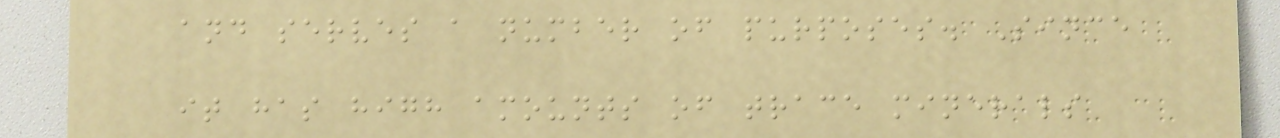and serves a number of purposes. Since
it has high amounts of trace minerals
